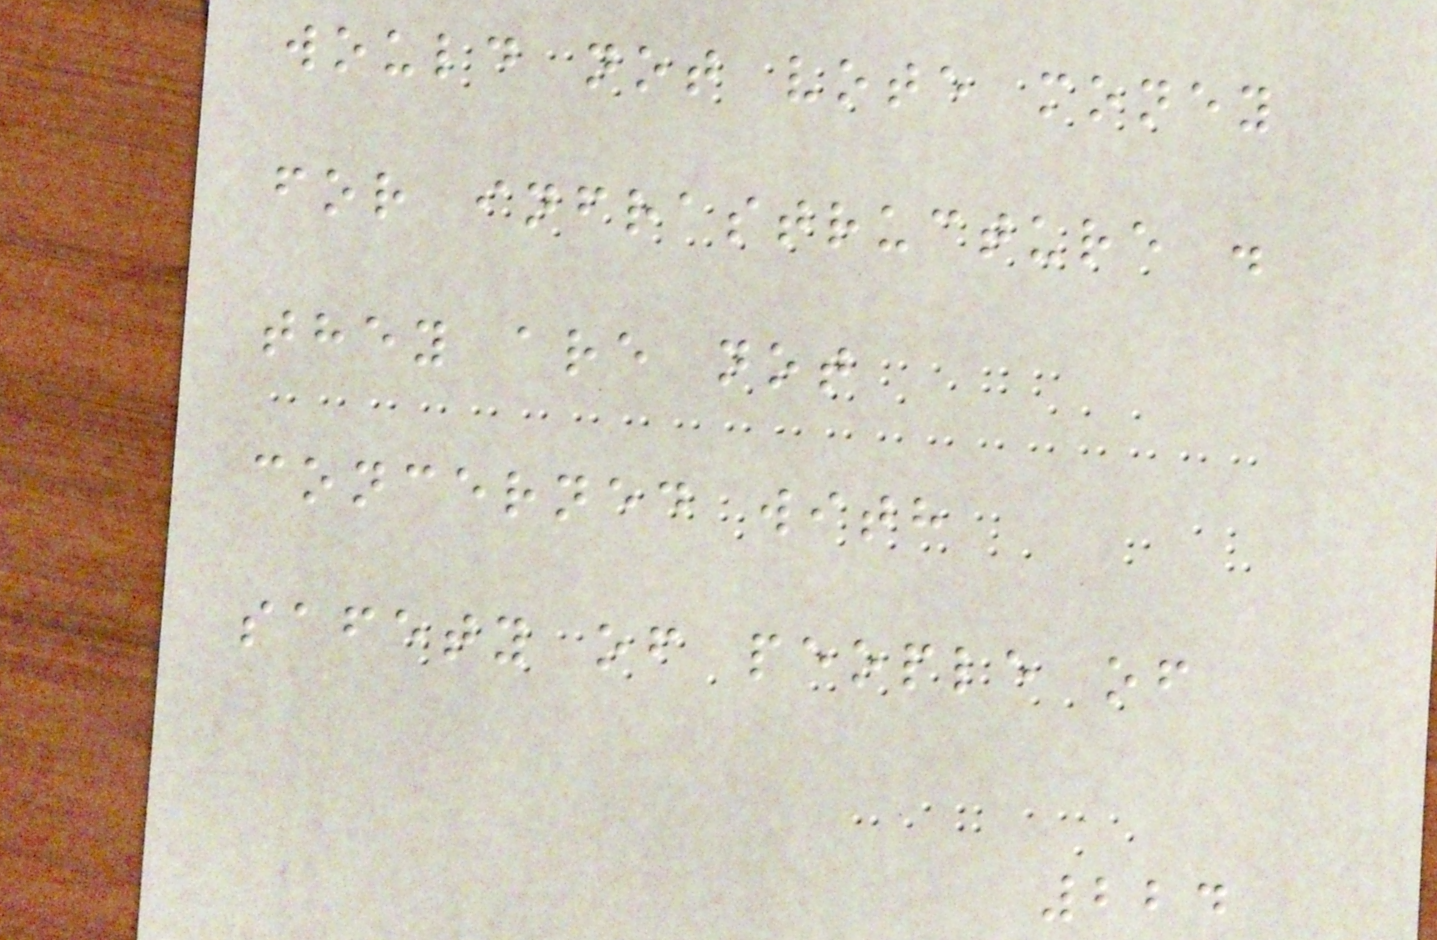would not vote money
for infrastructure .
they are not
concerned with
safety of people of
224
